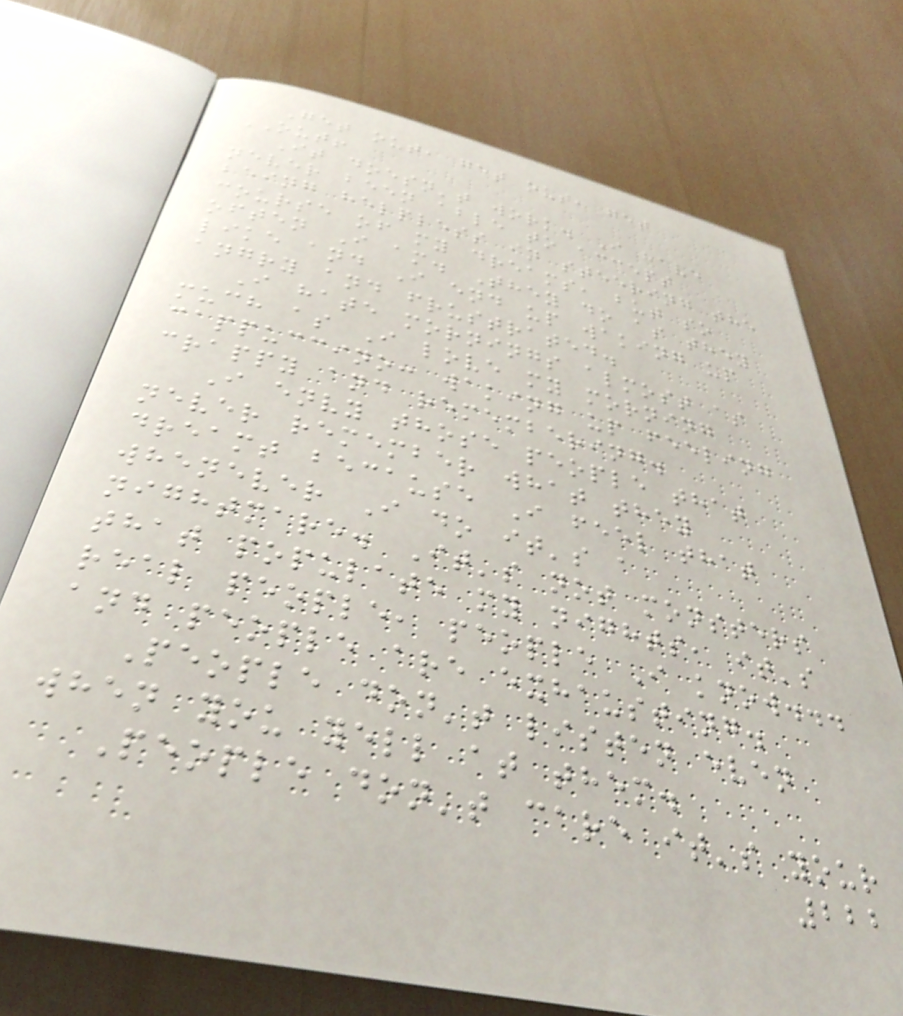Get out, get out, get
OUT!
It doesn't work. I have
never been able to accept
being helpless in steering the
course of my dreams, but so
often I am. They do as they
like and I end up waking up
angry and frustrated.
I hate mornings almost as
much as I love my morning
cappuccino: waking up feeling
crappy and remembering.
I envy those people that
never remember what they
dreamt because I feel that
whenever I do it's a
nightmare. It's not monsters
that populate my nights, it's
real people, people I know...
and people are exhausting.
People don't listen even
when you yell at them.
People don't care it's your
222
